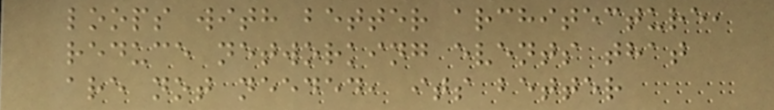loops with better architecture,
reduce networking events that
are not needed, its better
